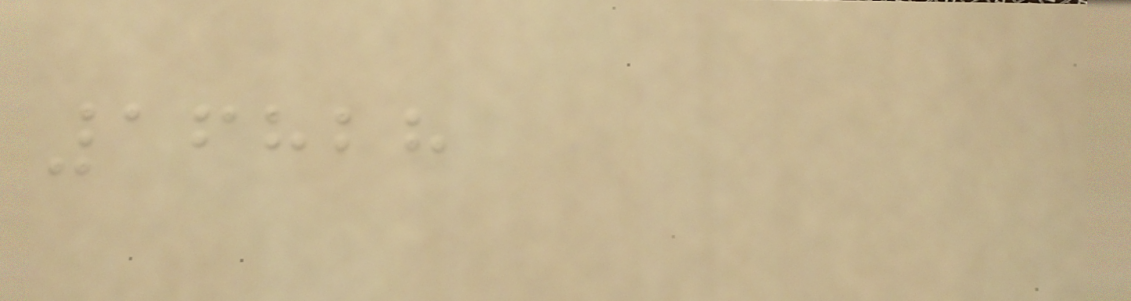16828
